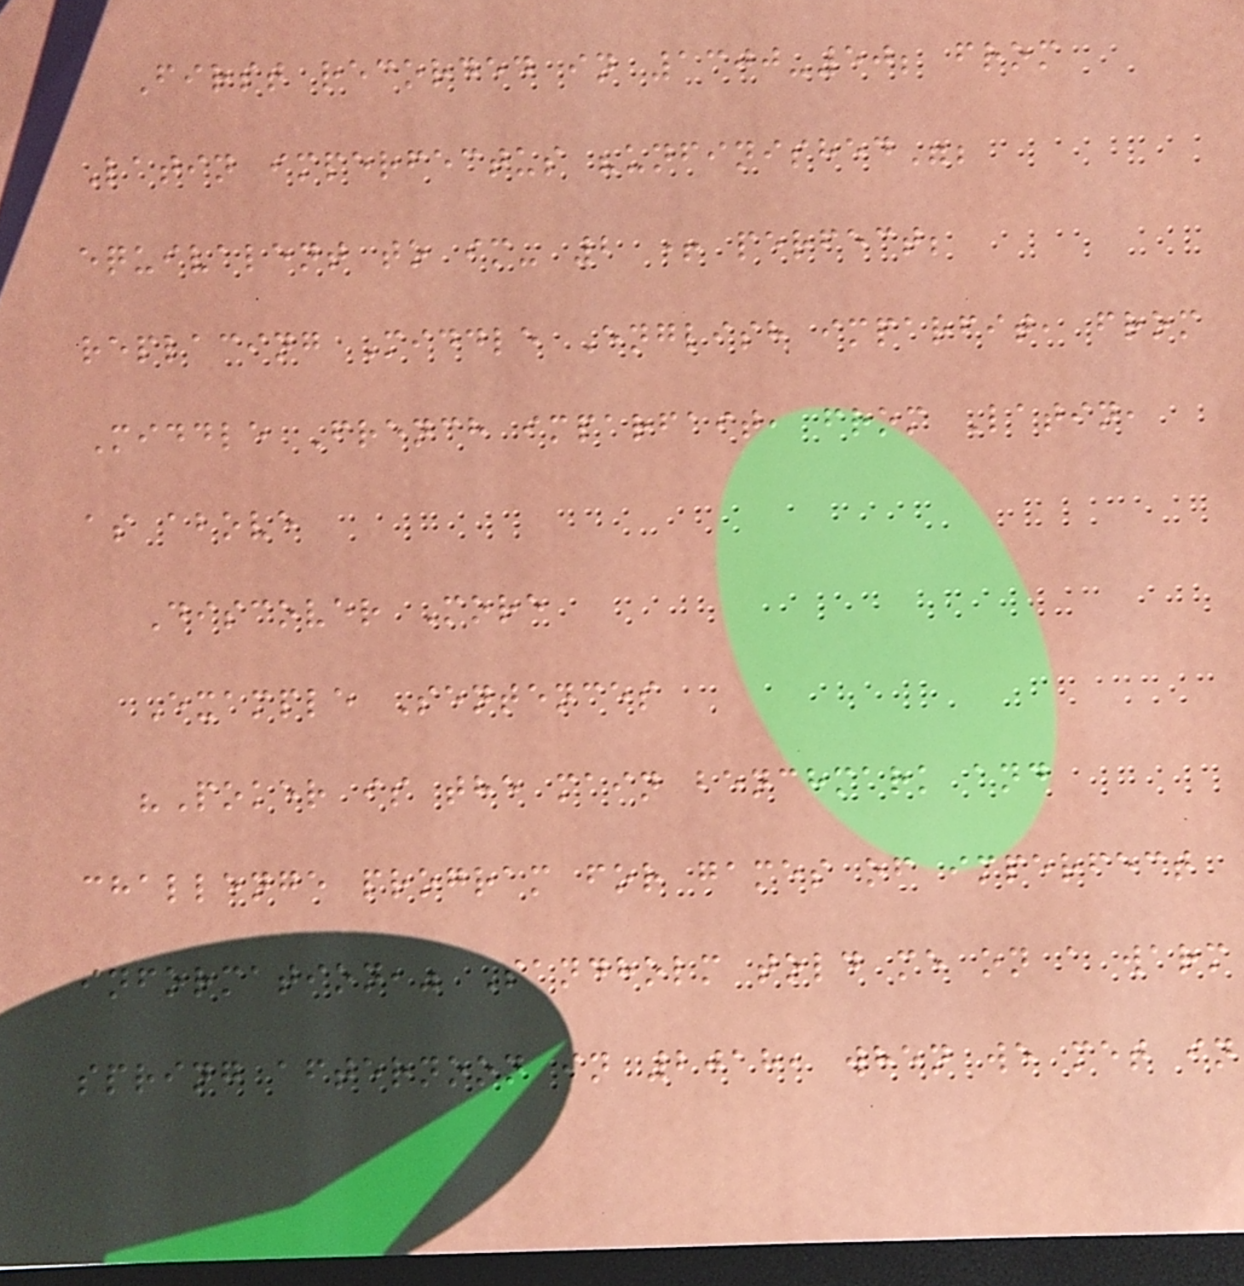First recorded in 1300-50; from
Latin imperfectus "unfinished";
equivalent to im- 2 + perfect;
replacing Middle English imparfit, from
Middle French imparfait, from Latin,
as above
Discover More
Example Sentences
"Poker is the main benchmark and
challenge program for games of imperfect
information," Sandholm told me on a warm
spring afternoon in 2018, when we met in
